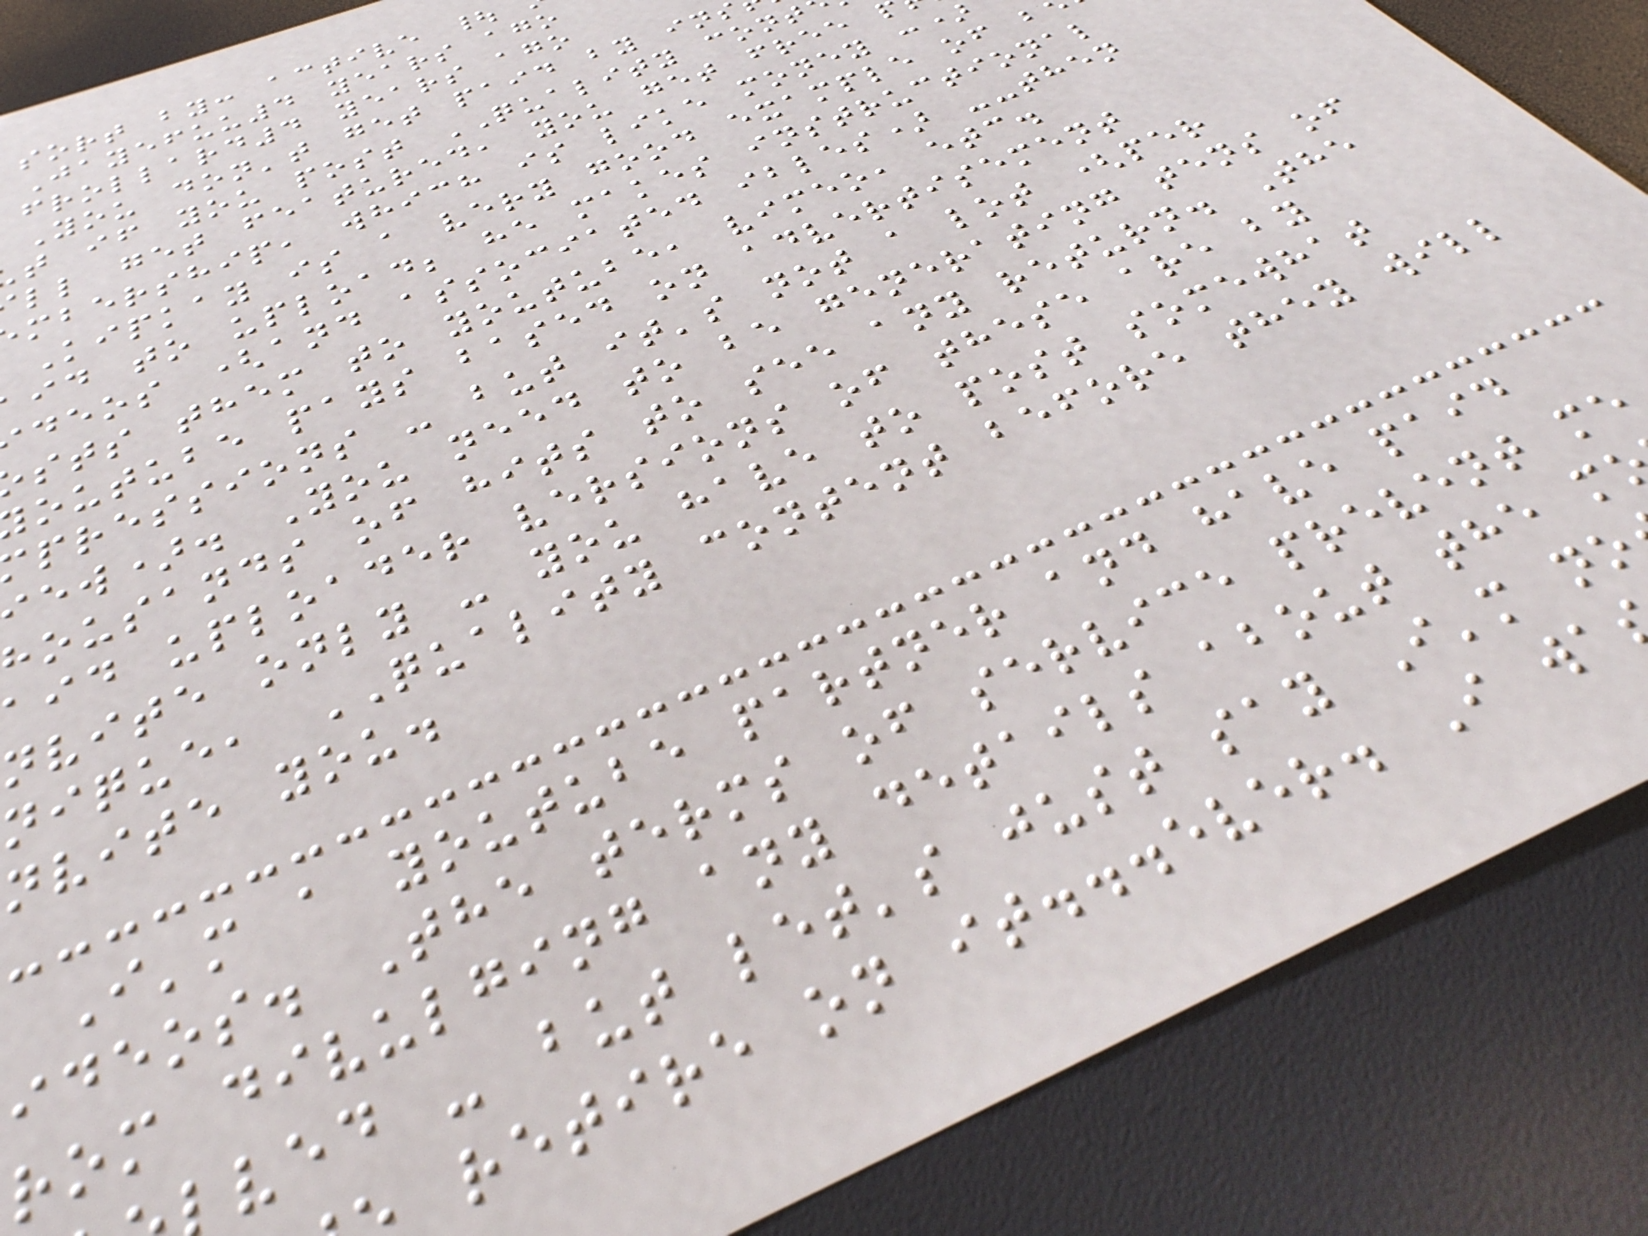sort by: active |
Jayefuu4 years ago
frollard4 years ago
You don't get paid by ins
t if you post QUALITY cont
ll get featured, you get free
mbership, which is like money :)
Kipkay is a very good example of b
id to upload; he makes instructional
deos (and associated ibles) --then
sts them to youtube, vimeo, etc.
outube pays based on advertisement
pressions - but it's not a lot (per
ew). You need to be generating tens of
housands of hits to see any return. The
aid uploader versions of these are by
nvite only - you have to post somewhat
nique, QUALITY content before they will
nvite you.
I'm a youtube partner and have paid
ideos. The terms of service prevent me
rom divulging any details about the m
ved - but let's just say I'm no
retire on it...ever. I wa
